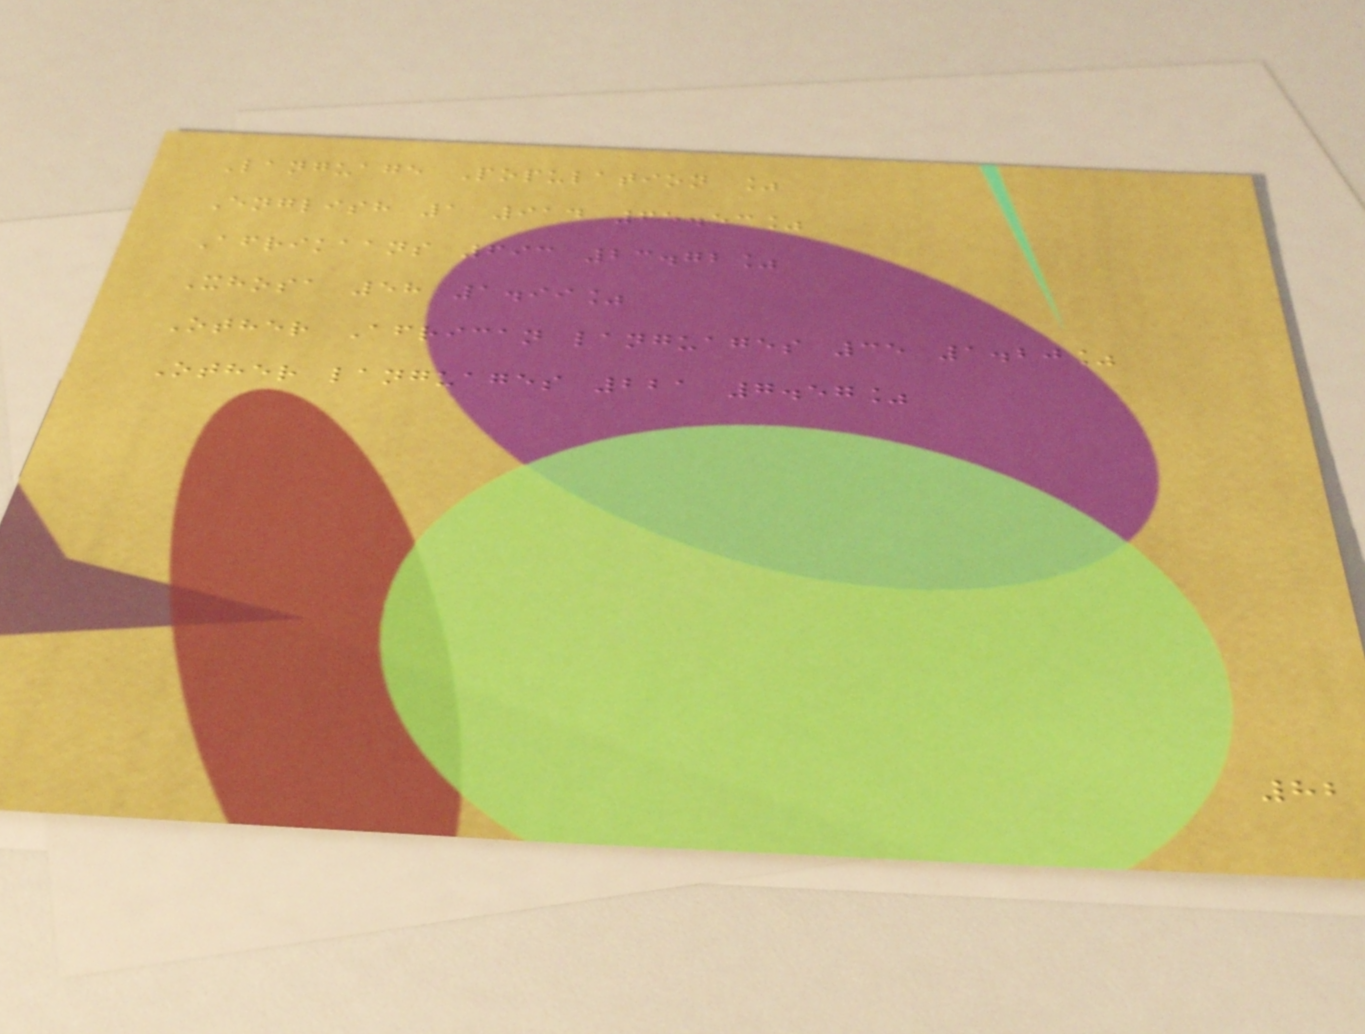Language Population %
English 1 914 65.53%
Afrikaans 693 23.72%
Xhosa 58 1.99%
Other African languages 35 1.20%
Other languages 221 7.57%
82
